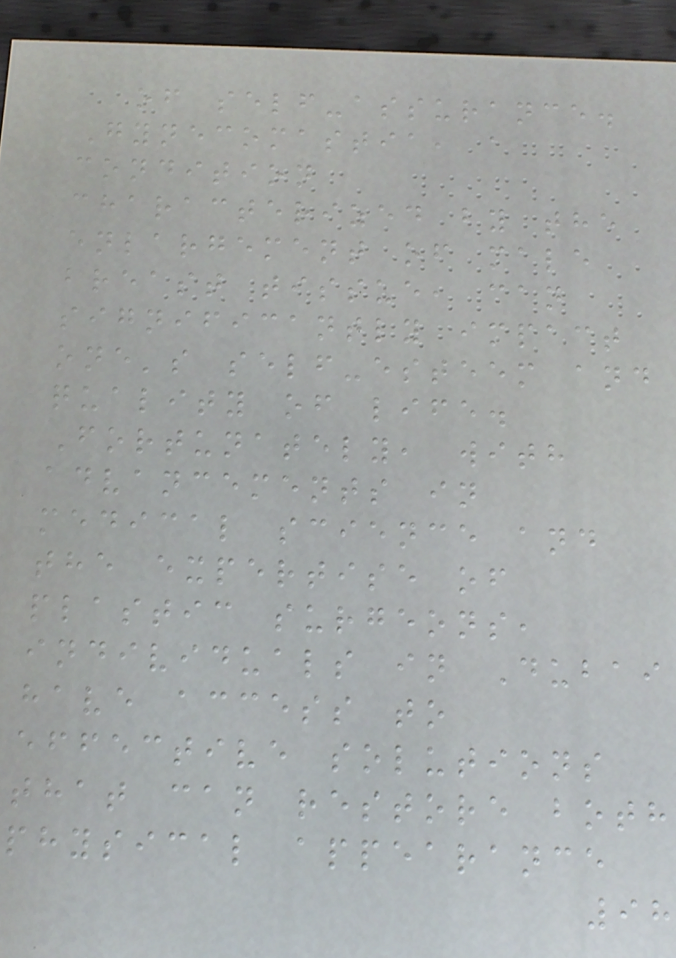of self-assurance.
Gynecomastia, a
condition
characterized by the
enlargement of male
breast tissue, can
significantly impact
one's self-esteem and
quality of life.
Fortunately, with
advancements in
medical science and
the expertise of
plastic surgeons,
individuals in Dubai
have access to
effective solutions
that can restore both
physical appearance
98
